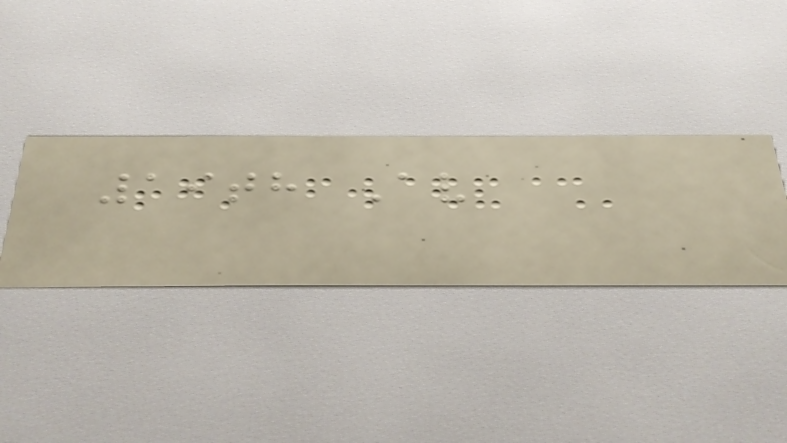19th Av
